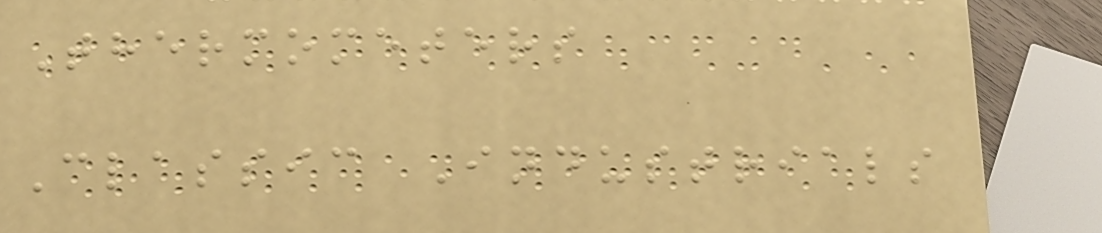Thermometers
Classic Industrials
